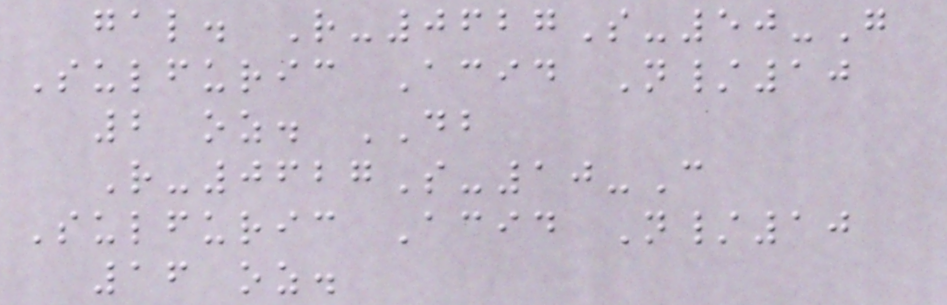gal. R-0627S-50-G
Sulfuric Acid N/10
2 oz. DB
R-0627S-10-C
Sulfuric Acid N/10
16 oz.
